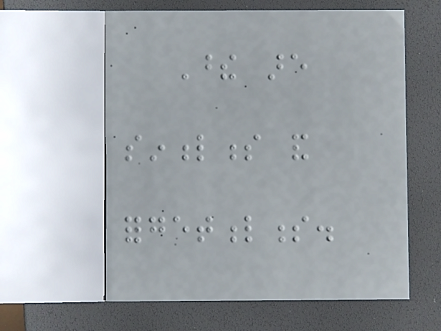These are
sinfulness and
forgetfulness.
